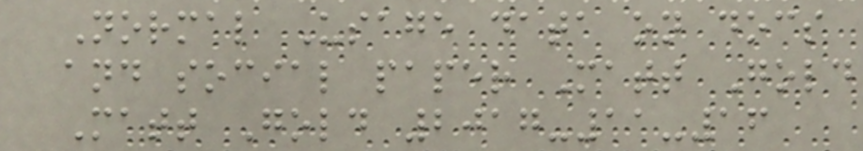Normal Usage data on docs
and social paper Matt Gold
Matt Gold 2017-11-16
